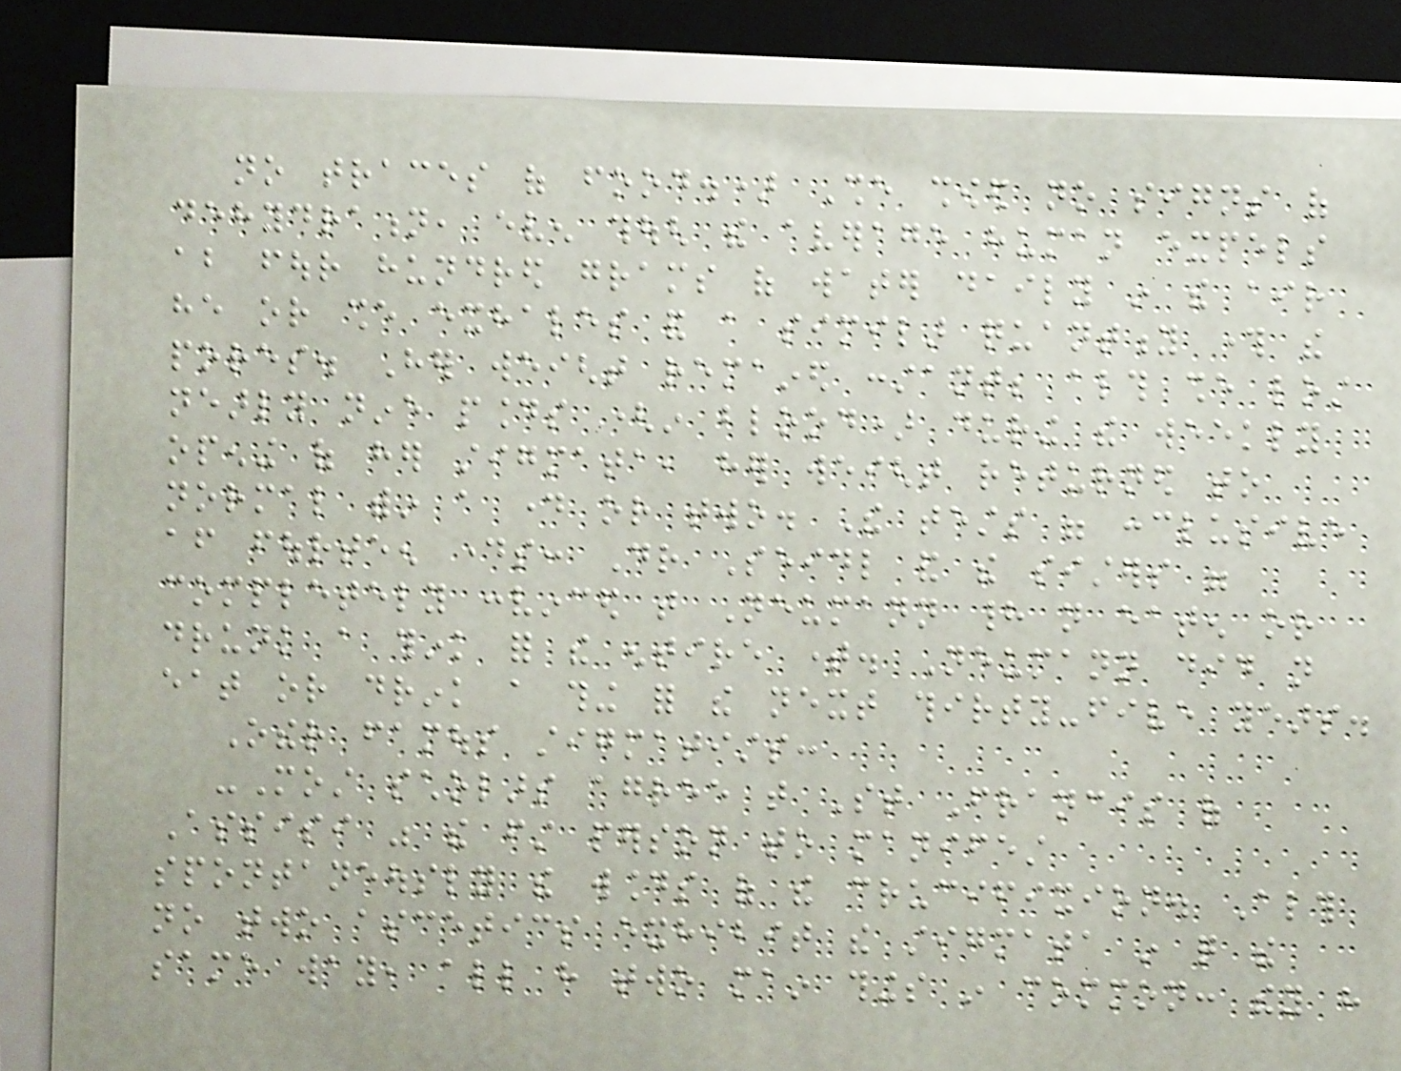no traces of food.) She showed no signs of
dehydration, even though the average human expels
about four hundred grams of water daily in the air
he or she exhales and a similar quantity through the
pores. Her weight remained constant; although she lost
nearly nine pounds (in blood) during the weekly
opening of her stigmata, her weight returned to
normal within a day or two. The tests were conclusive
after fourteen days: Dr Seidl and the sisters were
completely convinced that Neumann had not eaten or
drunk a think for the entire time. Neumann did not
eat or drink a thing for the next thirty-five years.
Other famous stigmatists:
-Most scholars agree that St Francis of
Assisi was the first person to manifest
spontaneously the wounds of the crucifixion. Although
no two ascetics exhibit the stigmata in quite the
same way, all have two main things in common: they have
